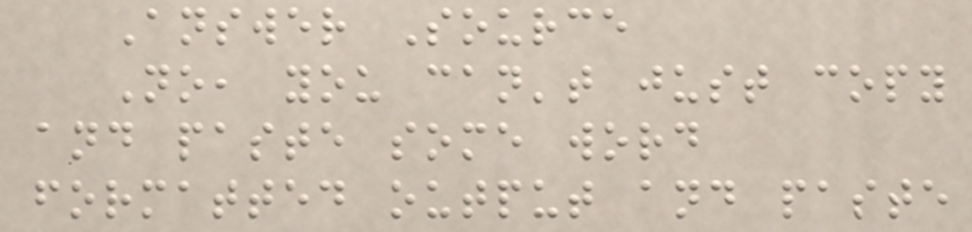Answer Source
No, you can't just copy
and paste some word
formatted output and paste
